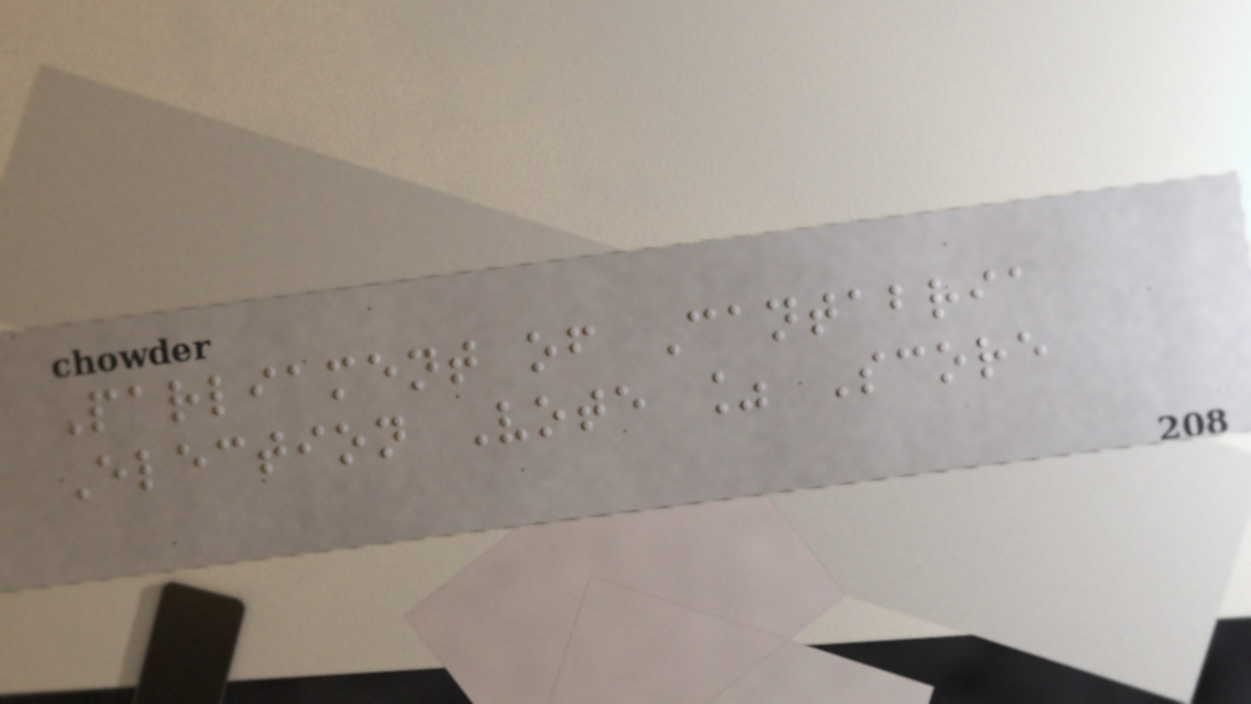Parliament of Cantabria
Election Vote % Score
